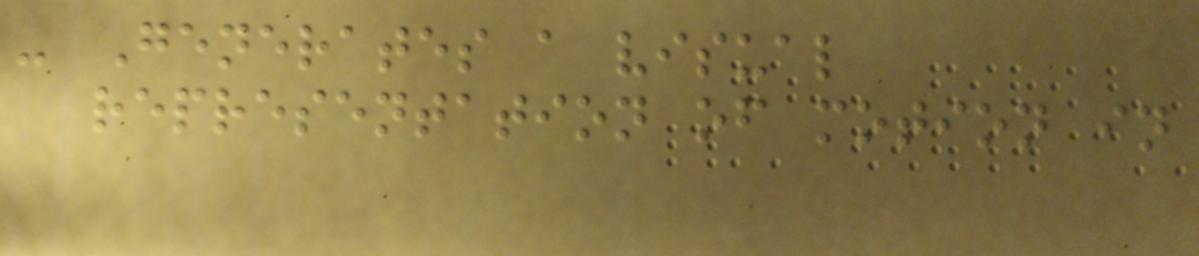- Generates a visual
representation of motion in
